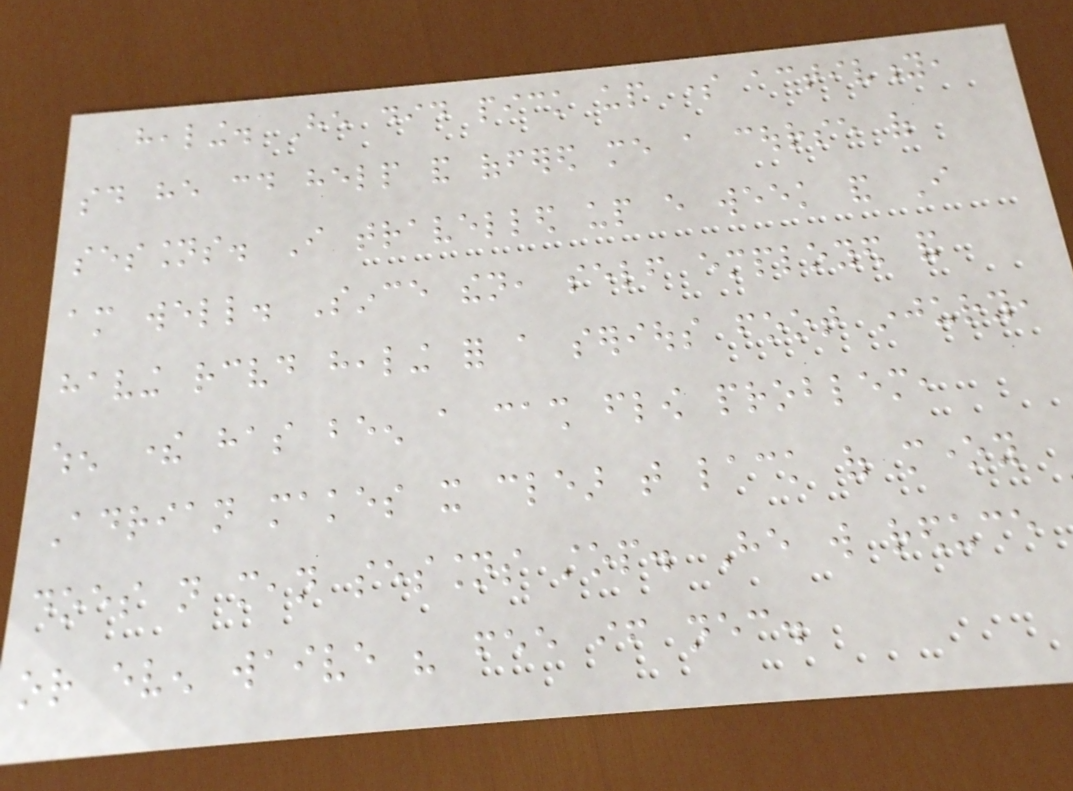healing. He did pick up some activity,
said he could help and offered me a course of
sessions. I travelled up every week and I
am well. Since then, self employed and
having received healing for a serious foot injury,
when there has been a cash flow problem,
Adrian makes it clear that lack of money
does not mean sessions stop. He will reduce
or even waive his fee if necessary.
